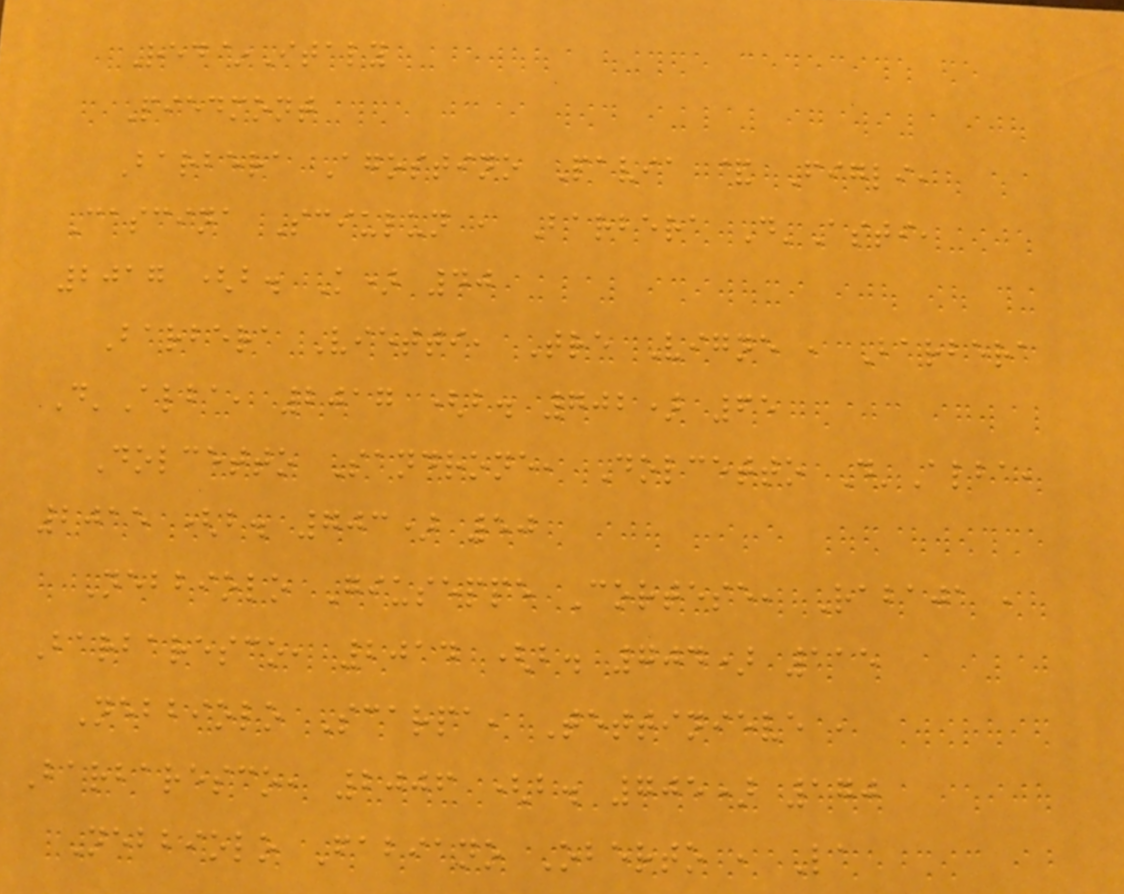Red~Italy
Piedmont
Barbera Agostino Pavia & Figli,
Cascina Sciulun , Barbera D'Asti,
2017 (b. K) 40
Barbera Vietti, Tre Vigne , Barbera
D'Alba, 2017 (b. 702) 65
Dolcetto Sandrone, Dolcetto D'Alba,
2015 (b. 703) 50
Nebbiolo Giuseppe Cortese, Rabaja ,
Barbaresco, 2014 (b. 704) 115
Nebbiolo Scarpa, Tettinieve ,
Barbaresco, 2006 (b. 705) 170
Nebbiolo Fabiano Oberto , La
